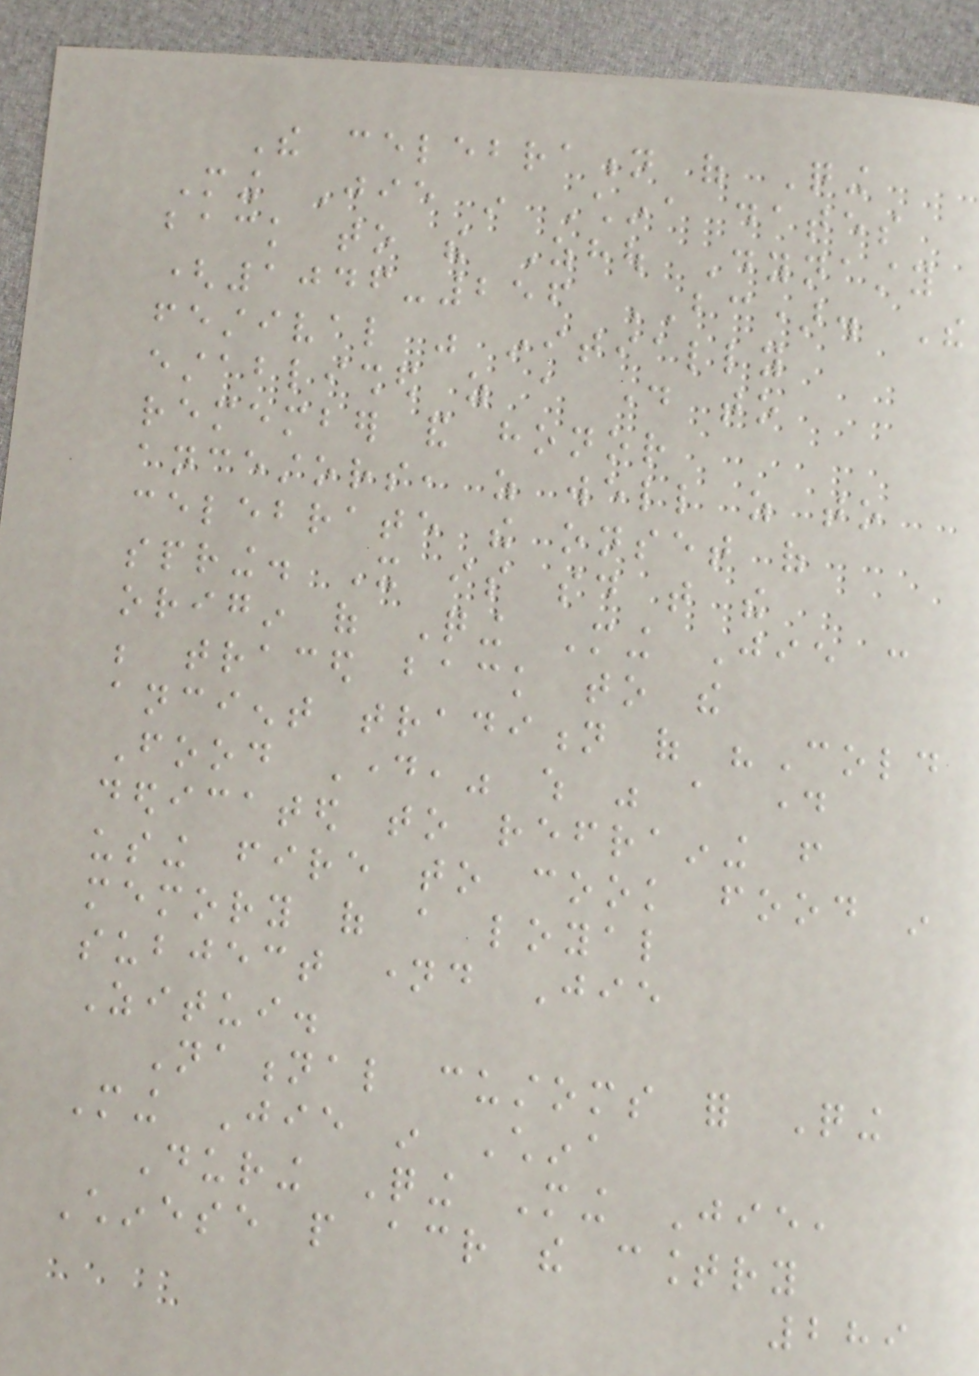The celebration of Qing
Ming Jie in China dates
back to the Zhou Dynasty
(1046-256 BC). The
festival was initially
established as a day to
remember and honor
ancestors, as well as to
celebrate the onset of
spring. It is said that the
origin of Qing Ming Jie can
be traced back to the
ancient tradition of "Cold
Food Day," which was a day
dedicated to refraining from
using fire to cook food in
memory of a loyal
subject named Jie
Zitui.
National customs for Qing
Ming Jie in China
During Qing Ming Jie,
Chinese people across the country
289
